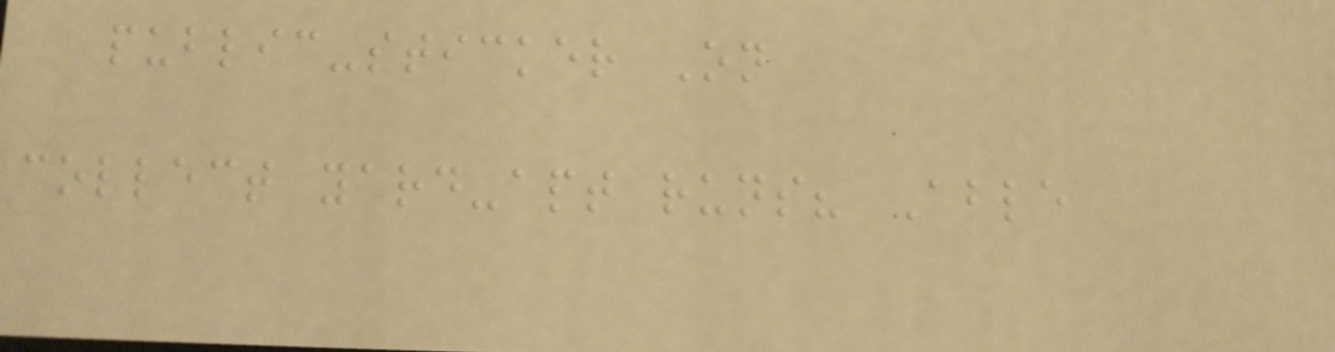public-sticker On
collect yard-apt runs? Able
